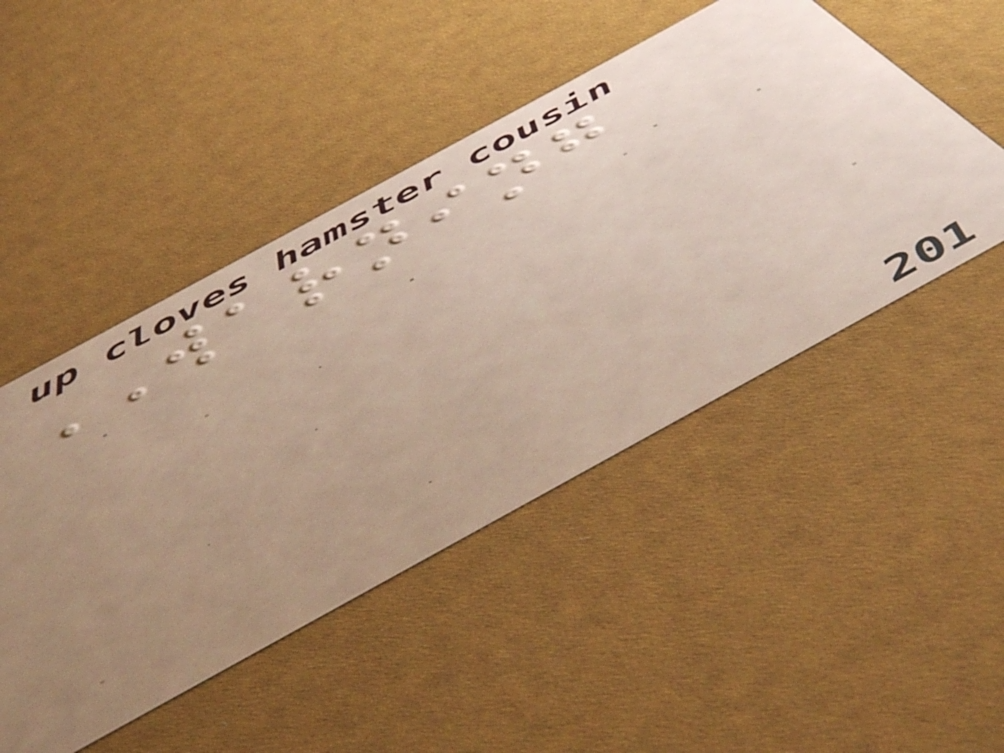WARNING
